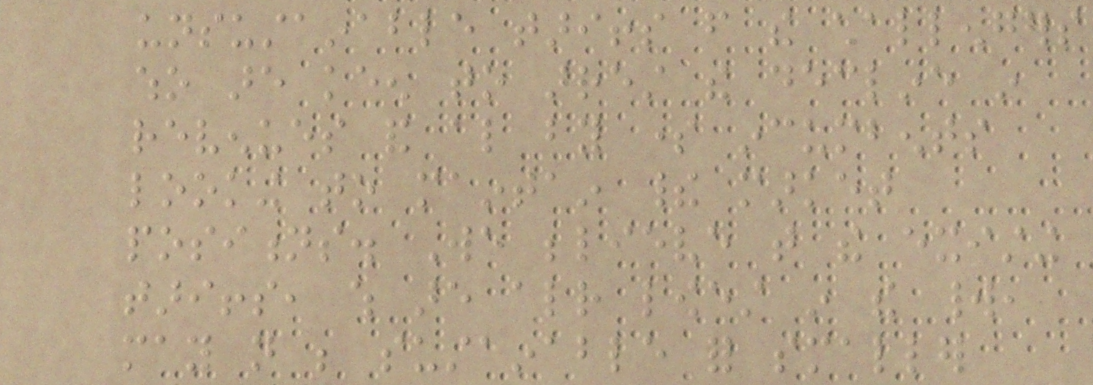unsustainable tariffs from the challengers
who are keen to arrest the decline in
revenues and also by some incumbents
looking to maintain their market
positions. We believe that the existing
tariffs, which are already lowest in the world,
may not be sustainable for smaller
